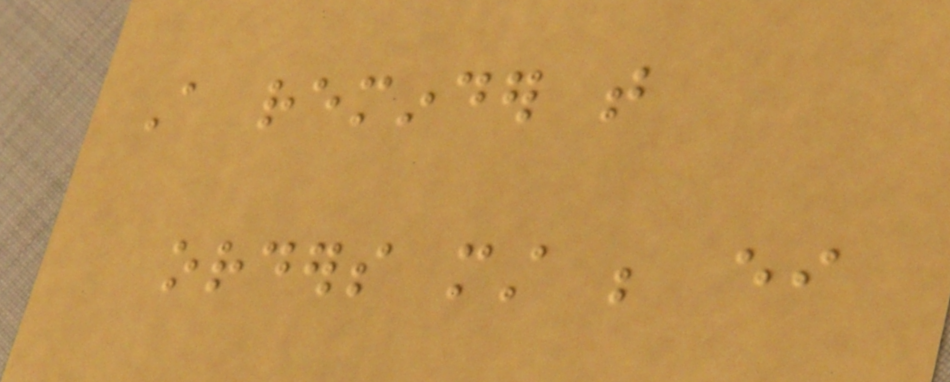A reminder that
orders must be either
